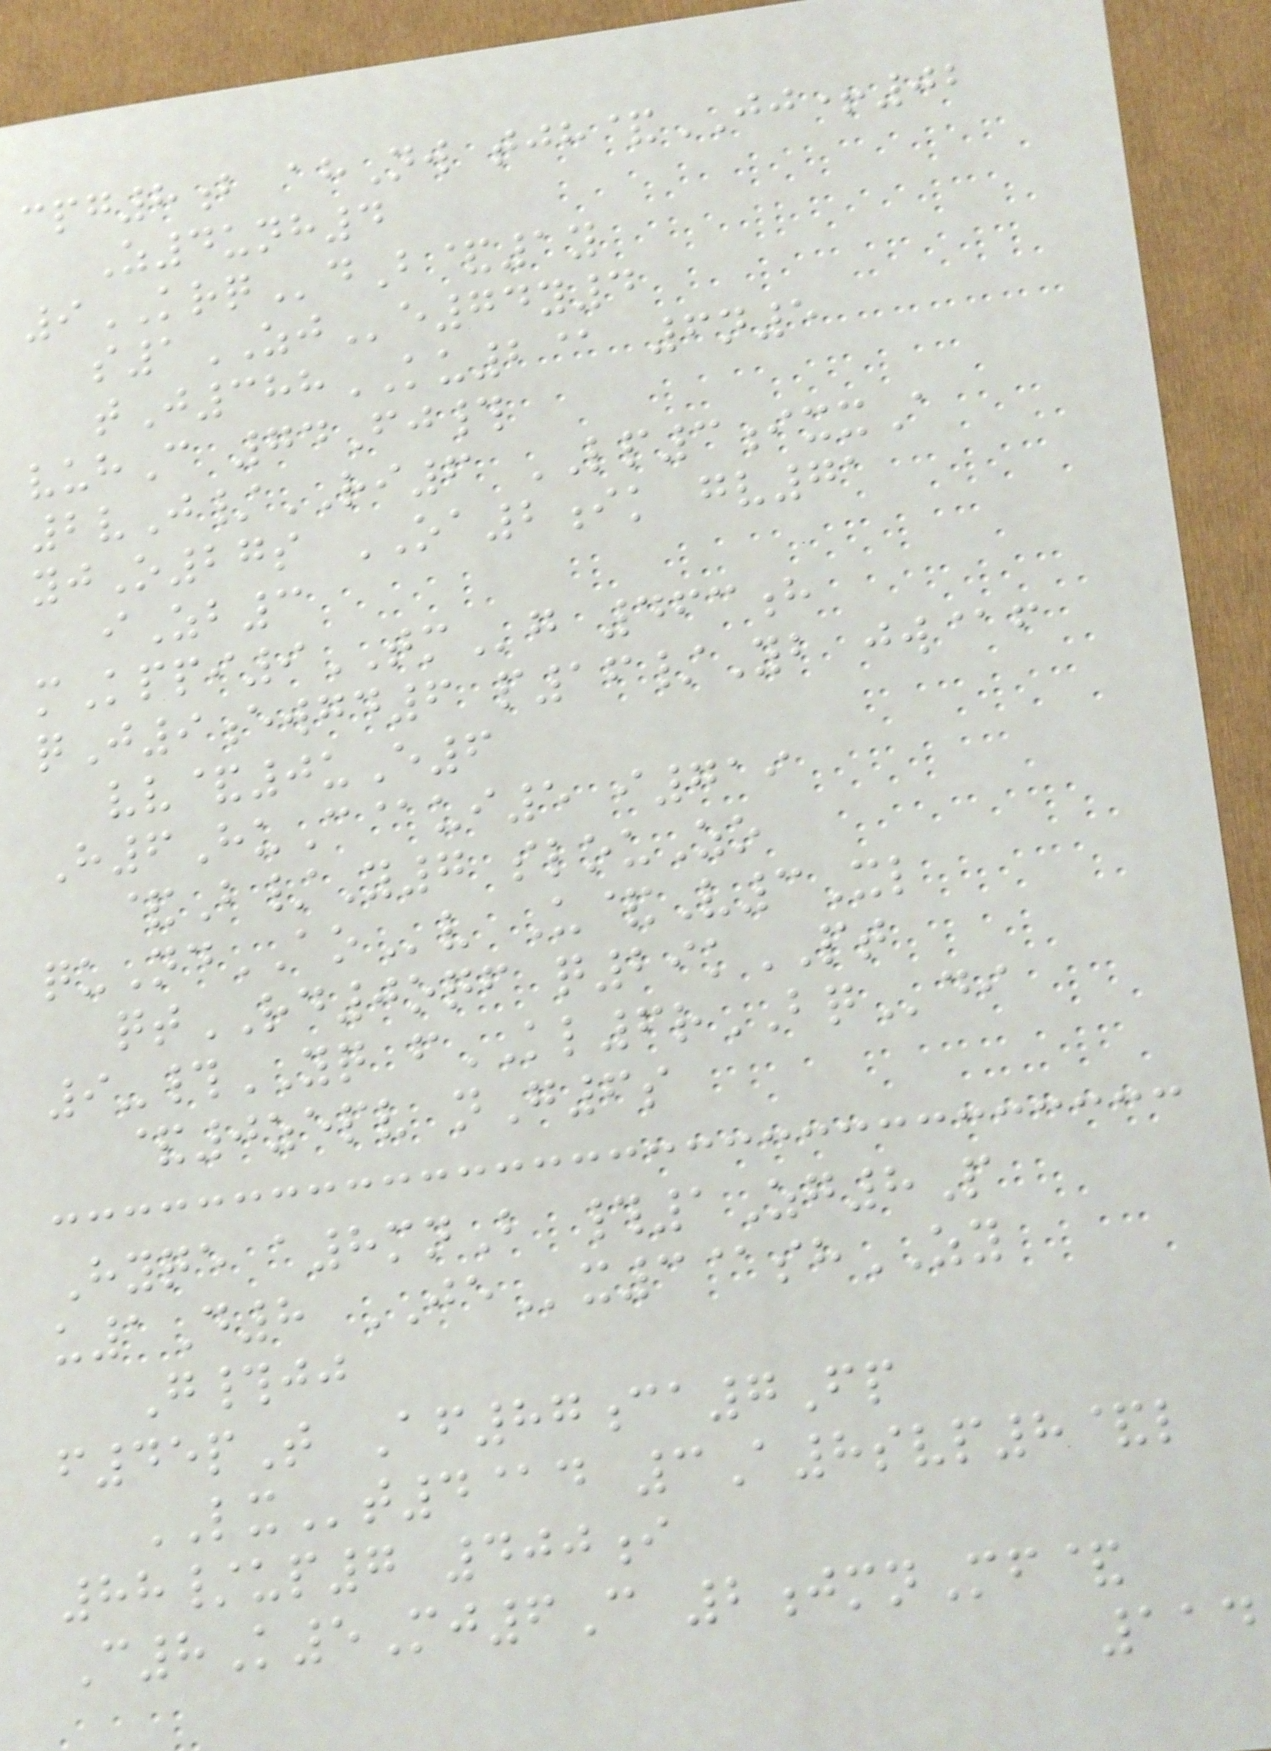cpg8b ahNw tjh&JJ+02
Z4unh4
9KRQdB&1y
s1ZJe74y4
tJ388KU2@ 6n5
vuhC 74Fj#
2vJ/RI6 LP3ixxA
yjO27s OA2ik gv71
iZb3
mKppi9TMg 463h
qJ9ewgd6 p16/Yb jw@f
vv&0uE6
H6HuC@ui5 i719
&B/Y7 slouZo
quNdAOv U&V3Xl
qtRD0oqf q29kPT
9-#YQ fKL6rBQdi
&0zepv nG6s
Hyqe a8mnB #1Zg8P
u1D8 JEx3@shZY
G#jj
f45pT Af87ca7Fp
LXt4@d 3A8svp8&l
88/up7 400i
C8K5Mj6C 2jmnMf&
114
